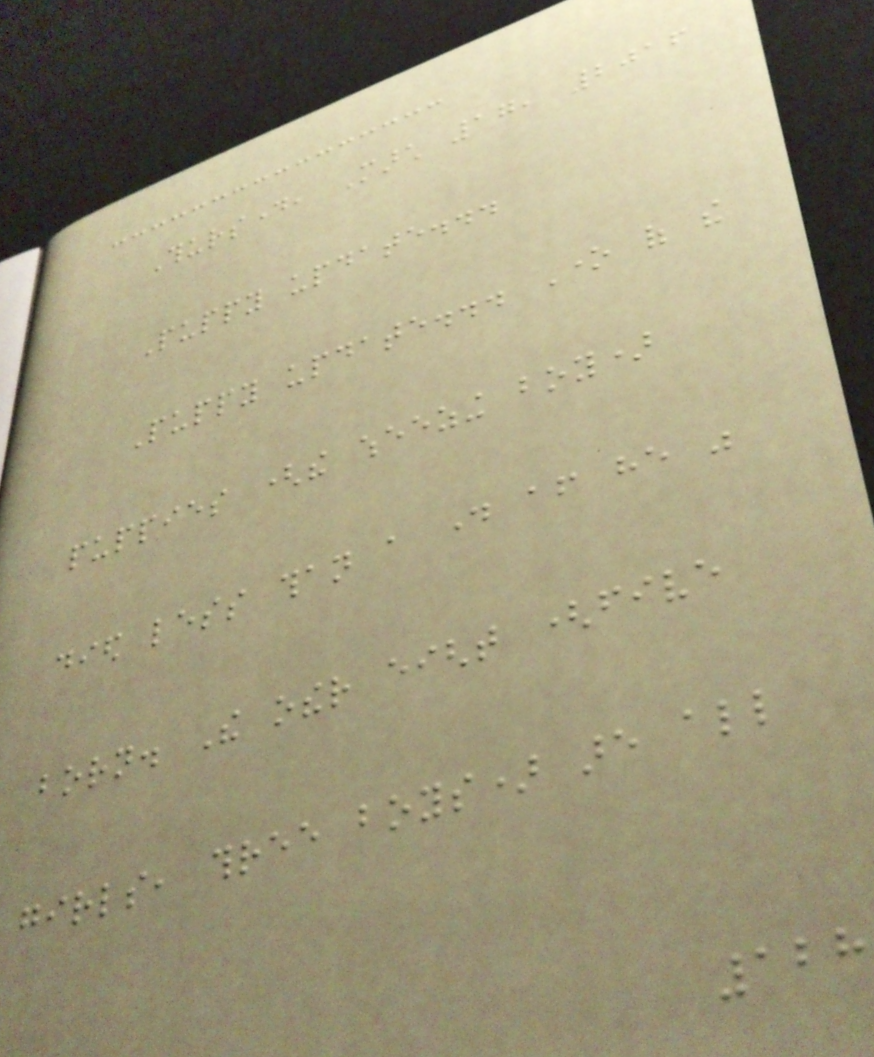Thursday, March 17, 2016
Puppy update...
Puppy update... One of the
puppies (the wheezing boy)
died less than a day after he was
born. The other eight (five
girls, three boys) are all
128
